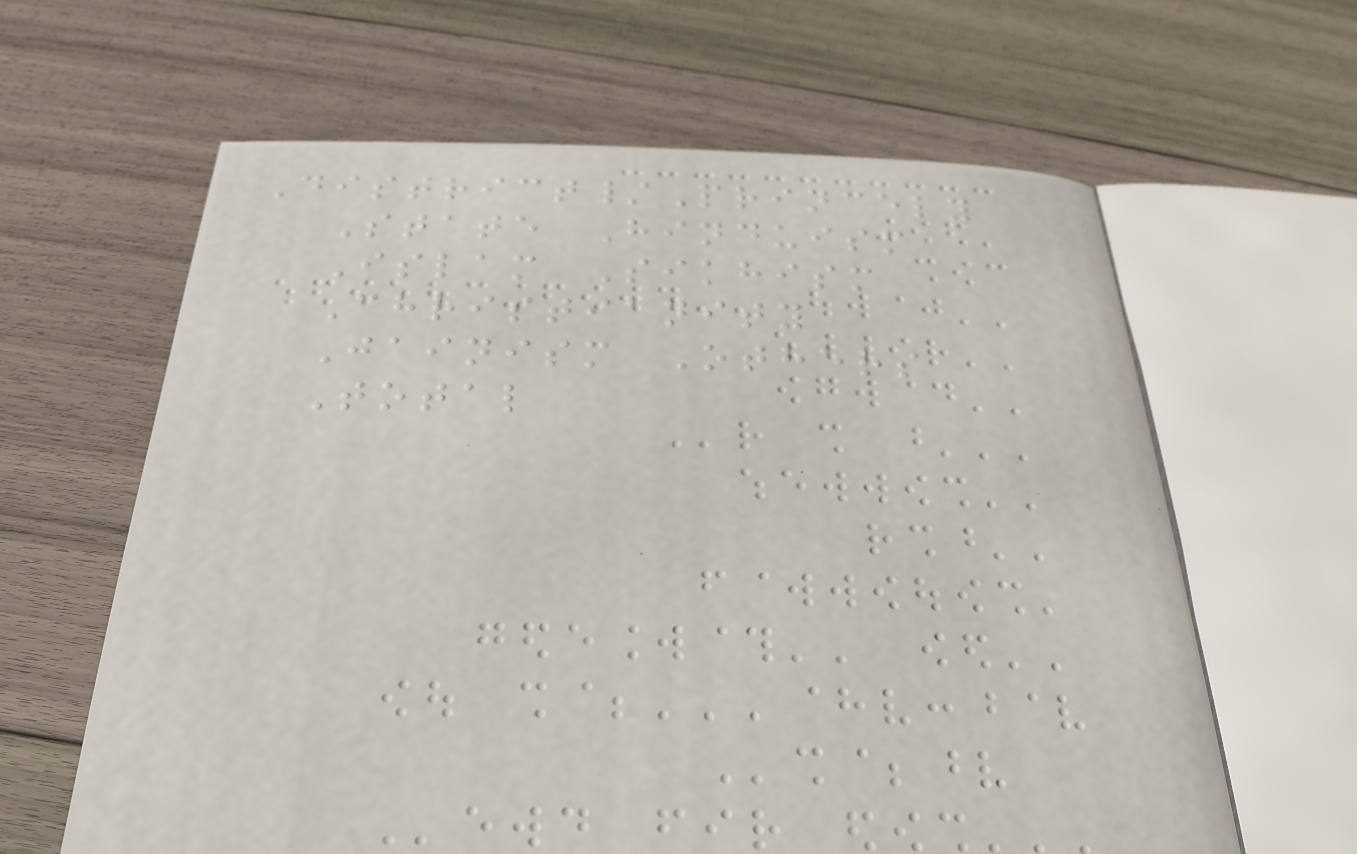District/Princely
State Hinduism
Islam Sikhism
Christianity
Jainism Others
Total
